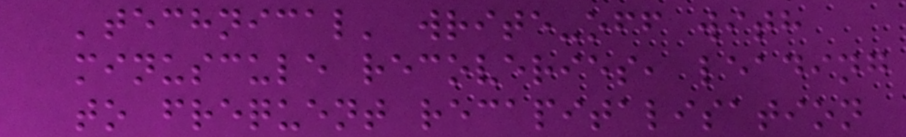'technical' write-off with
minuscule recoveries, leading
to frequent recapitalisation
